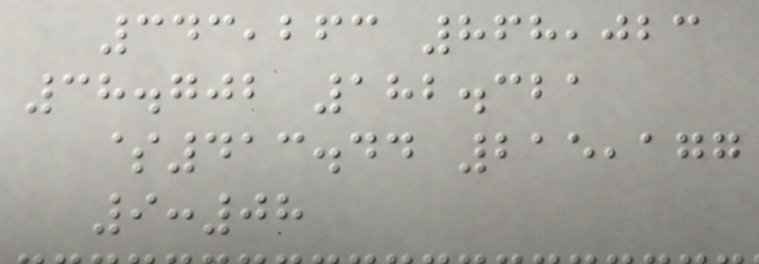343,263 868,023
38.702 182.321
$413.44 215,177
9:08
